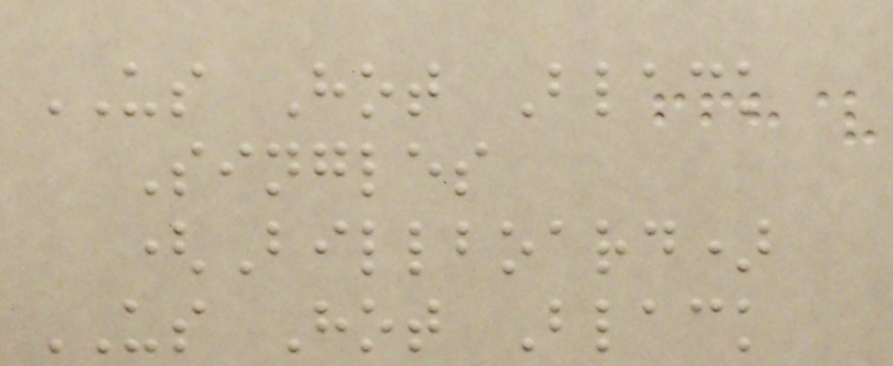US Hot Black
Singles
(Billboard)
US Hot Black
